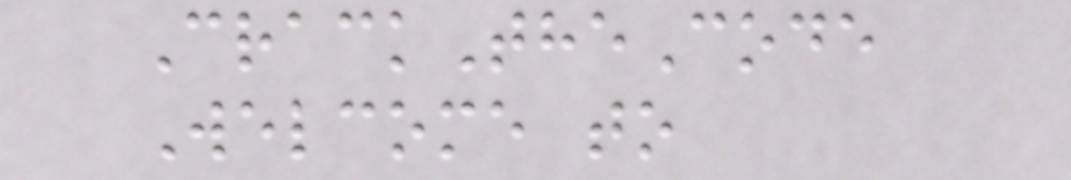CrackTheCode
Welcome to
